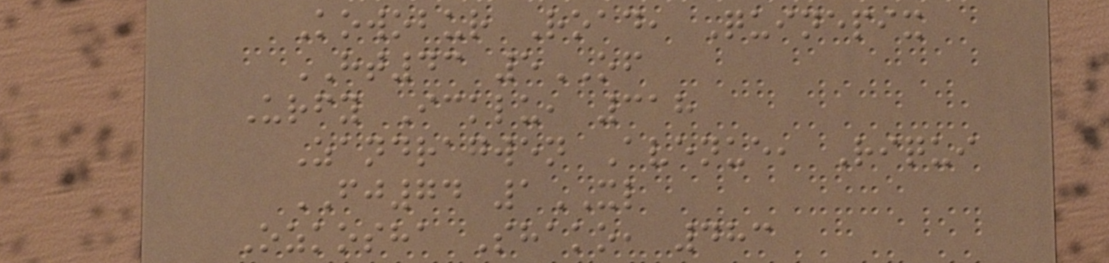Kowobur Road, Quinepix
HT43 5OF
Urfy Icklu, 318
Zandragwen Avenue, Riqui
FJ74 1XL
Ozkosha Shako, 483
